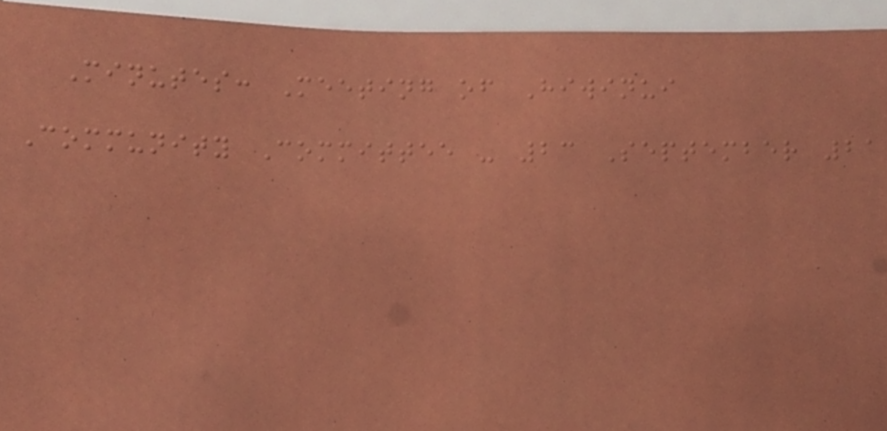Minutes: Meeting of Hiwinui
Community Committee - 23 September 21
